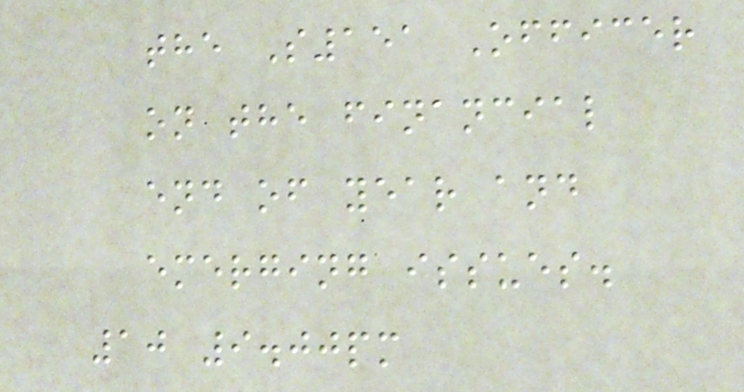the S151 Officer
on the financial
end of year and
emerging issues.
10 9.00pm
